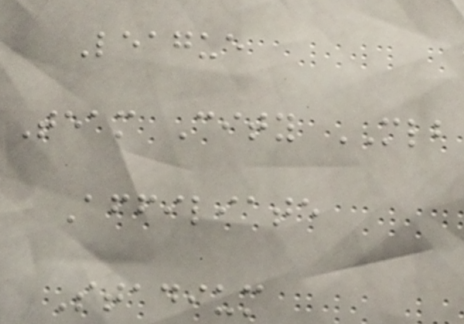League
Team City MLB
Affiliate
Stadium
